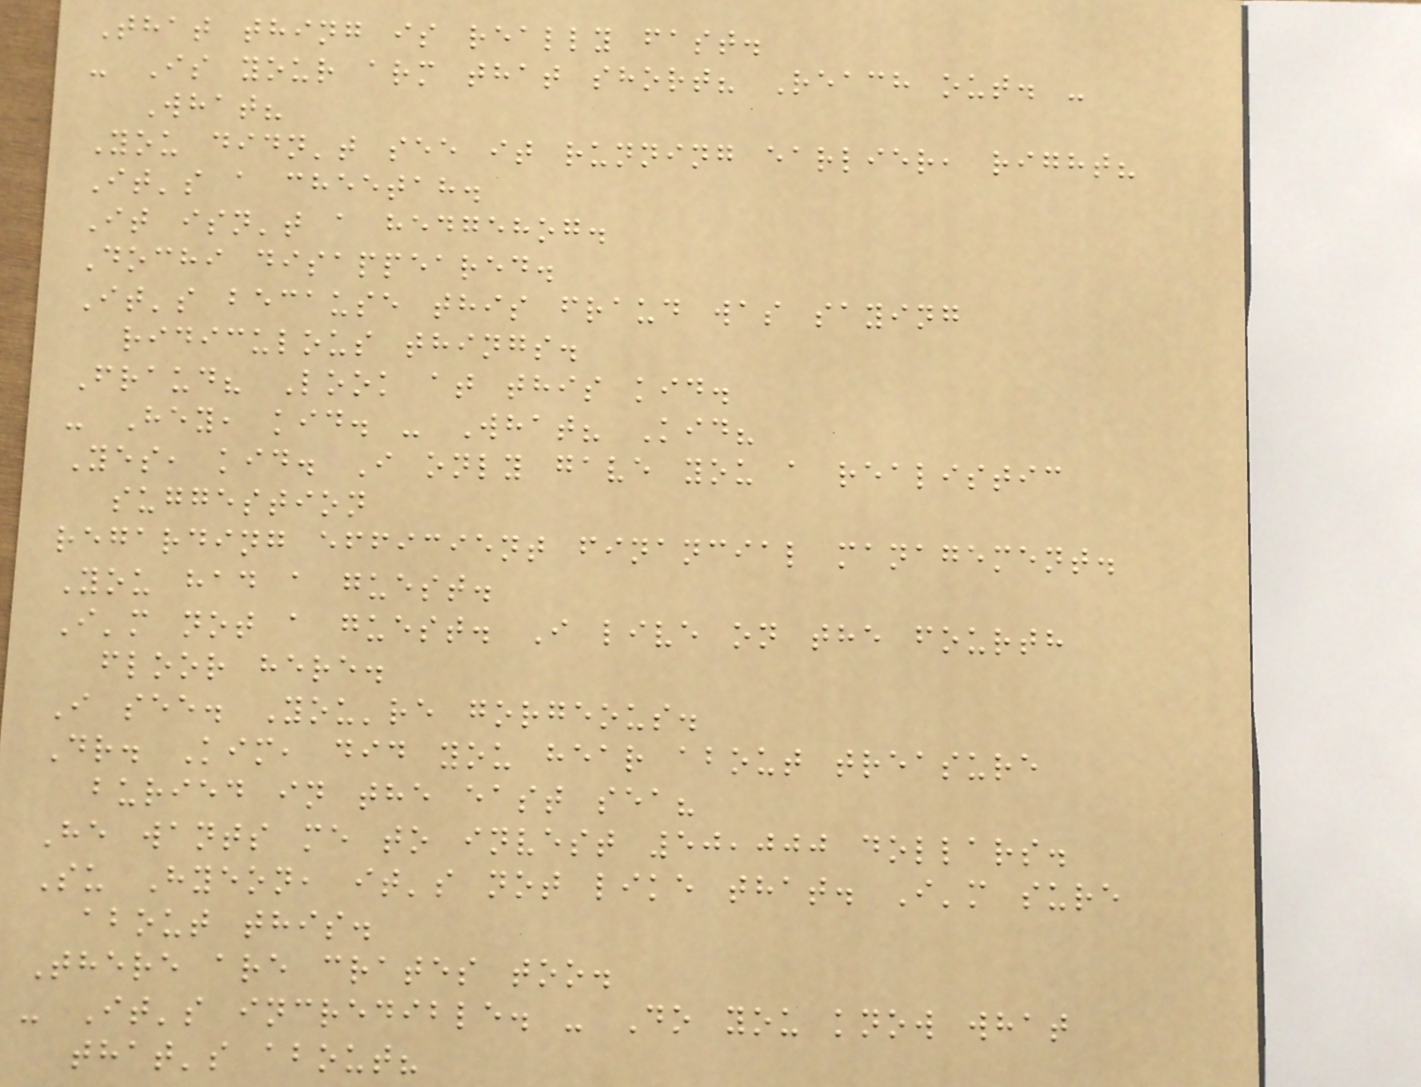That thing is really fast.
- Is your arm that short? Reach out. -
What?
You didn't see it running earlier, right?
It's a cheetah.
It isn't a hedgehog.
Dochi disappeared.
It's because this fraud was saying
ridiculous things.
Fraud? Look at this kid.
- Hey, kid. - What? Kid?
Yes, kid. I only gave you a realistic
suggestion
regarding efficient financial management.
You had a guest.
I'm not a guest. I live on the fourth
floor here.
I see. You're gorgeous.
Dr. Kim, did you hear about treasure
buried in the east sea?
He wants me to invest 50,000 dollars.
Su Hyeon, it's not like that. I'm sure
about this.
There are crates too.
- It's incredible. - Do you know what
that's about?
